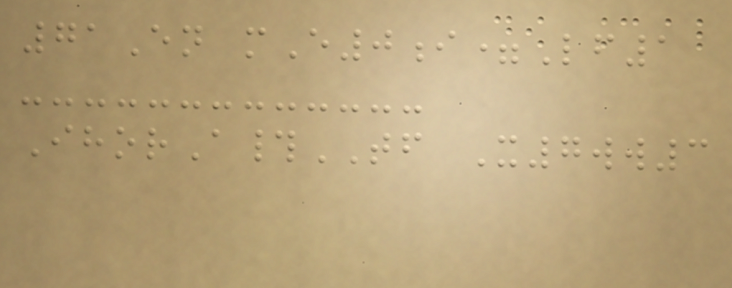71En mE0i=Lf1
IhorA#TF X7ww3
